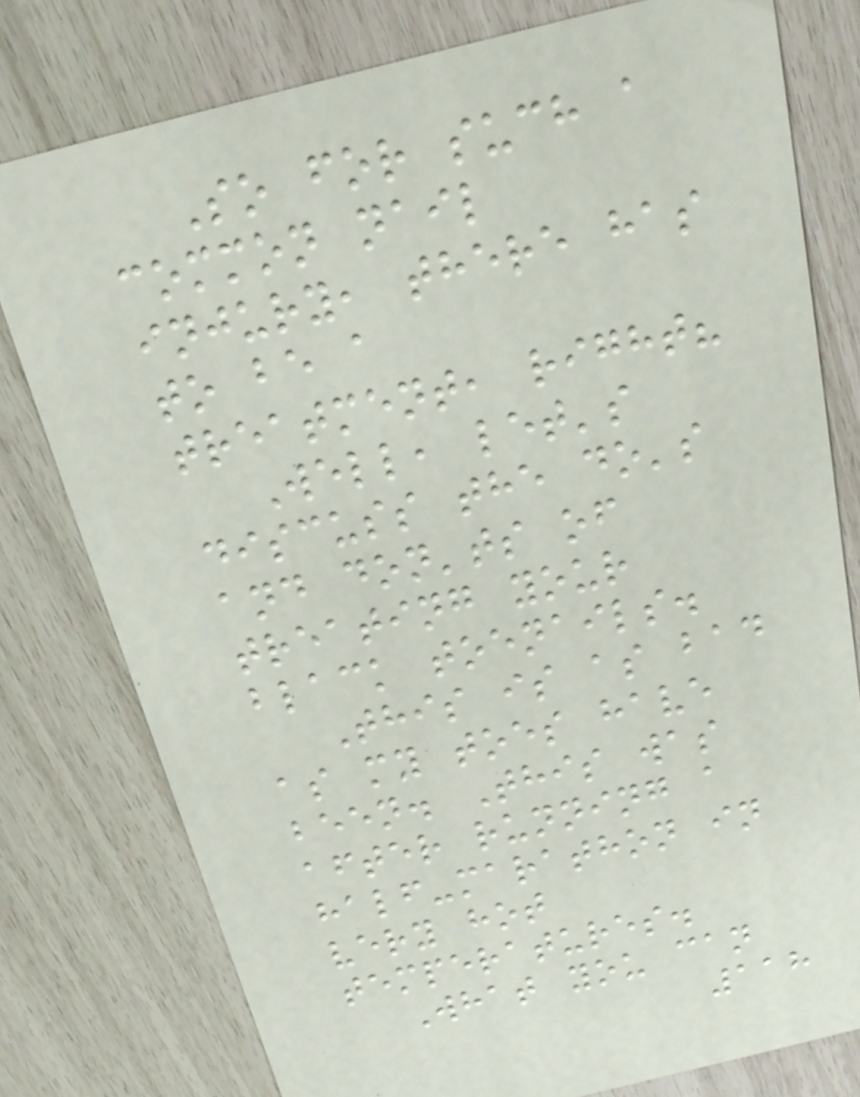So for such a
common nail
injury, there has
to be a
treatment, right?
Well, let's
discuss the do's
and don'ts of
treating your
black toenails.
This is as bad
as my toes have
been. This was
after running a
half-marathon in
very hot
temperatures.
What you can
118
